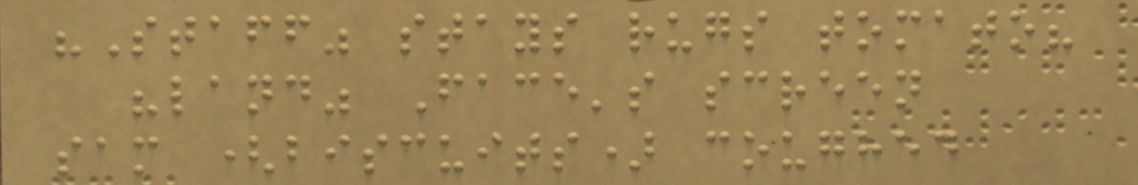"Staff" stays rugs tomato?
"land" Face's screen
sam (biscuits) coughed
